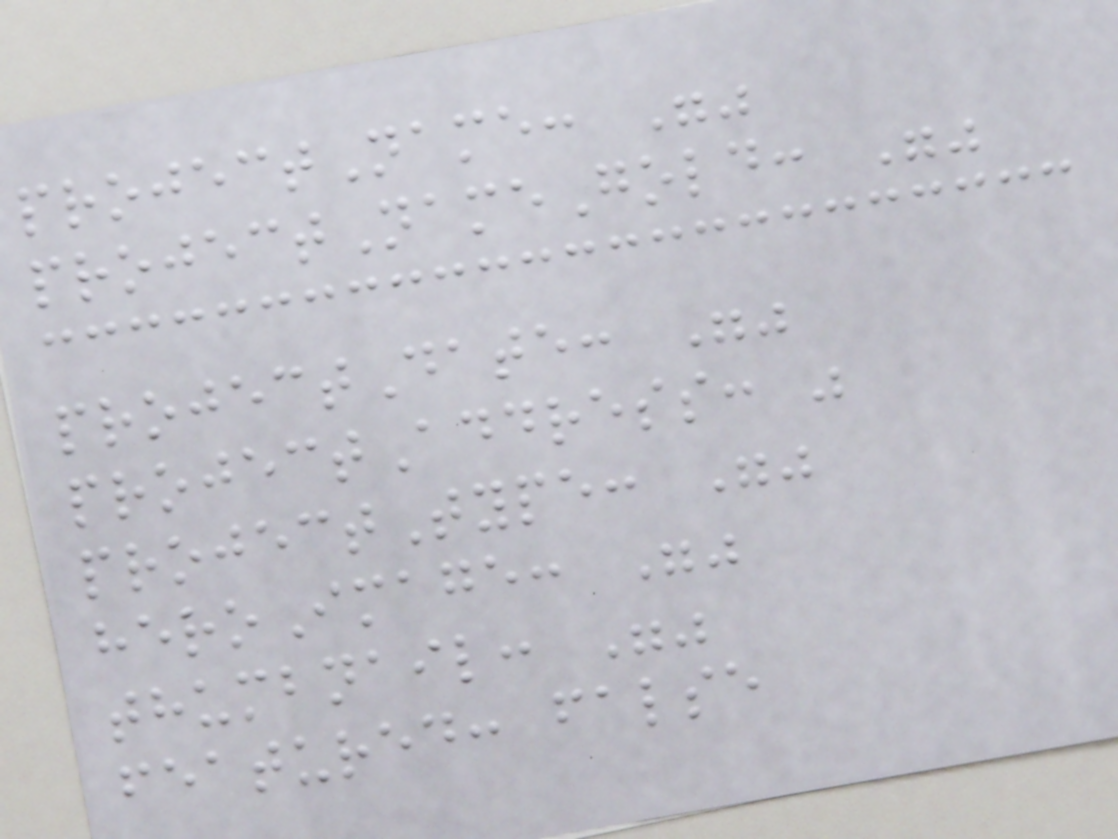projectName: ""
projectNameGold: ""
projectDate: ""
projectAddress: "
projectType: ""
heroImage: ""
thumbnail: ""
featured: false
